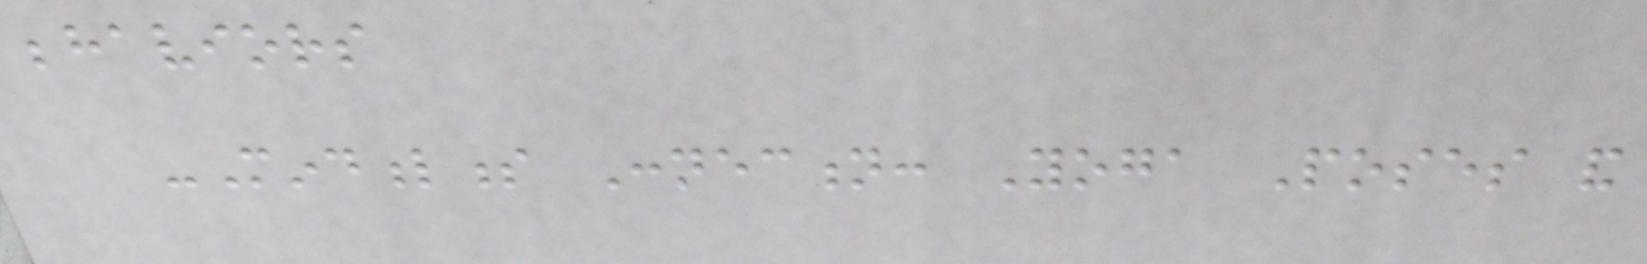behaviors
-Mindfulness Connection: Yoga Poses and
